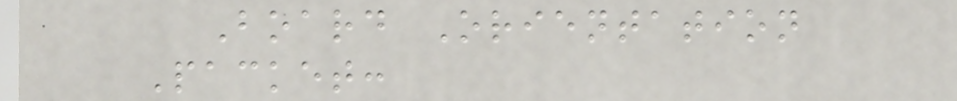Board Orientation
Packet:
